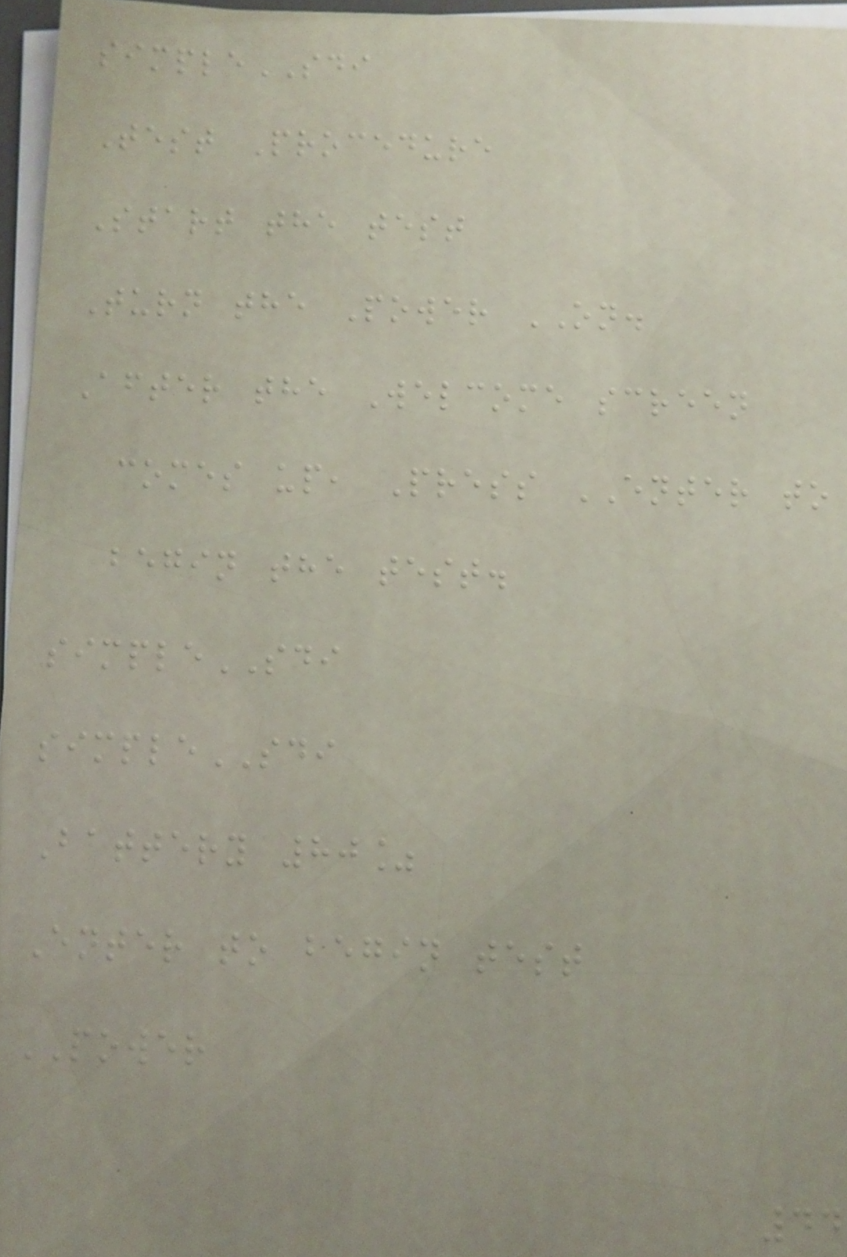simpleSDI
Test Procedure
Start the test
Turn the Power ON.
After the Welcome screen
comes up, Press ENTER to
begin the test.
simpleSDI
simpleSDI
Battery 80%
Enter to begin test
POWER
44
